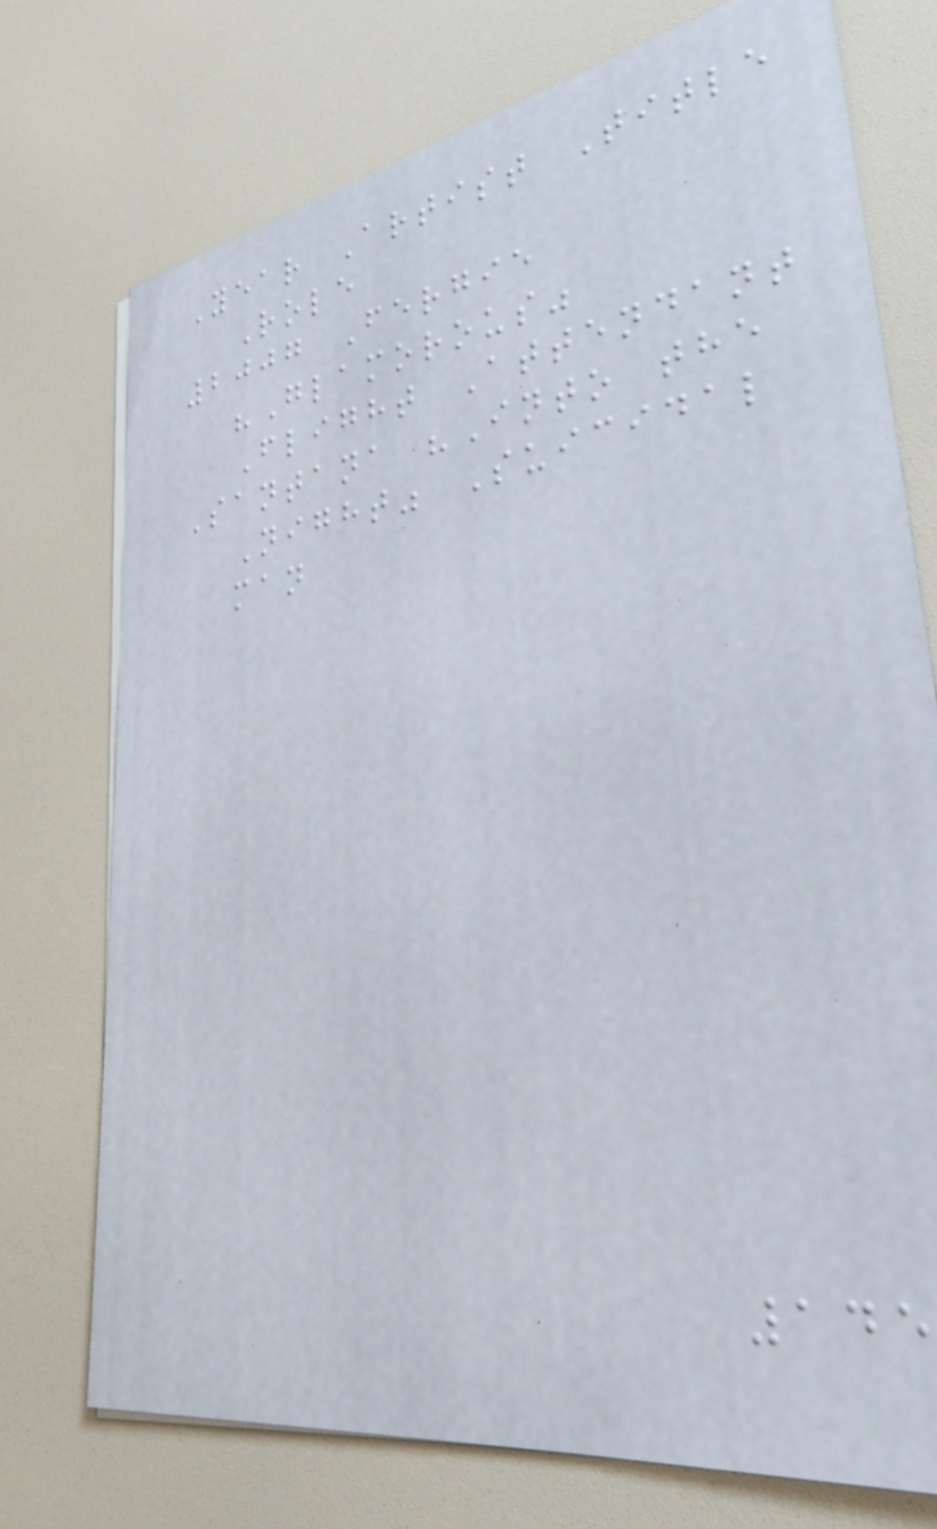Year Artist Title
Role
2007 Fergie
"Glamorous"
Flight Attendant
Santana "Into the
Night" Suicidal
man
145
